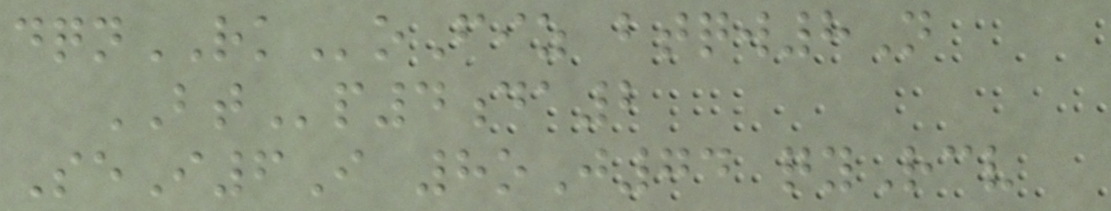dqnRKoFiz btqw8N
BTp4da2
SeI6I 8oJ74 qyRcv
